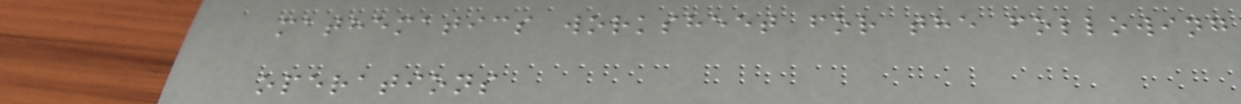mathematics worksheet for the following
operations
